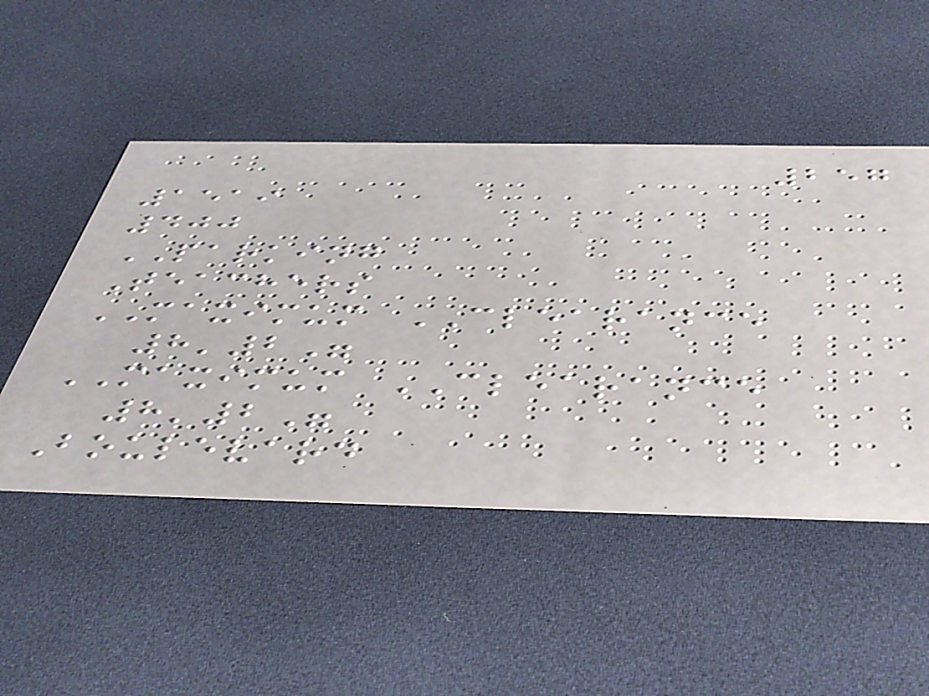257
1519
400
PARKING
Teachers
MAXIMUM CLEARANCE
8'2"
MAXIMUM CLEARANCE
8'2"
Boulevard
